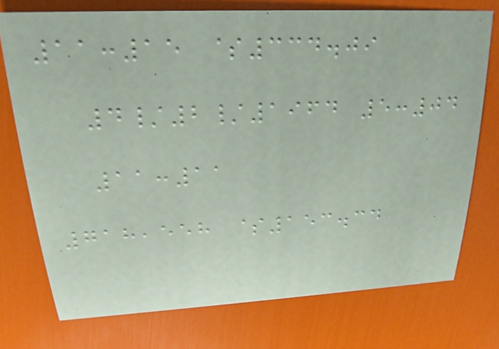11:15 $334.09
4/2/1964 5:04
11:11
718,558 $153.34
